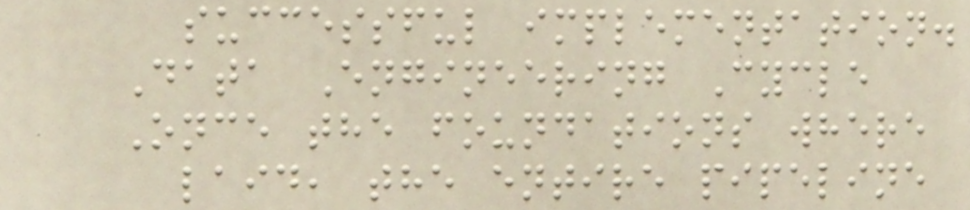successful implementation.
Data Engineering Cycle
Once the foundations where
laid, the entire pipeline
